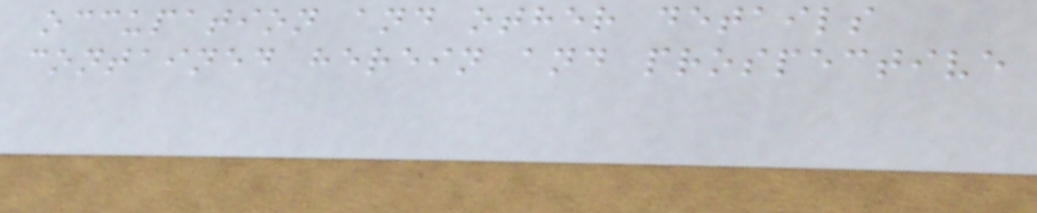occupation and other details
contained herein and prospective
